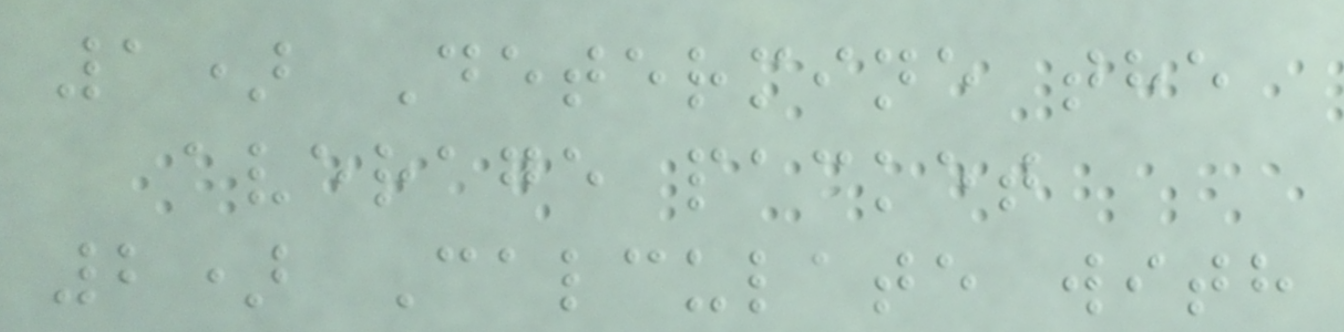1) Determine the
average packet
2) Calculate with
